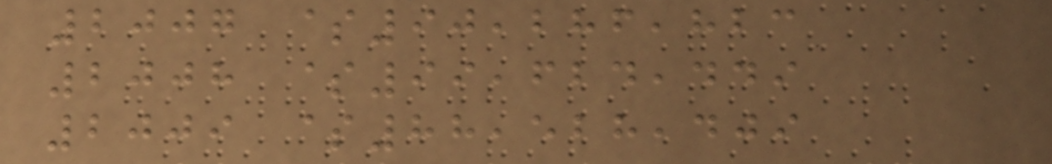2007 $90,286,823
2008 $99,624,449
2009 $88,528,409
